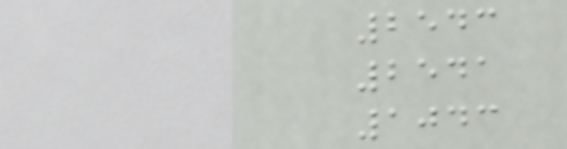2543
2541
1043
